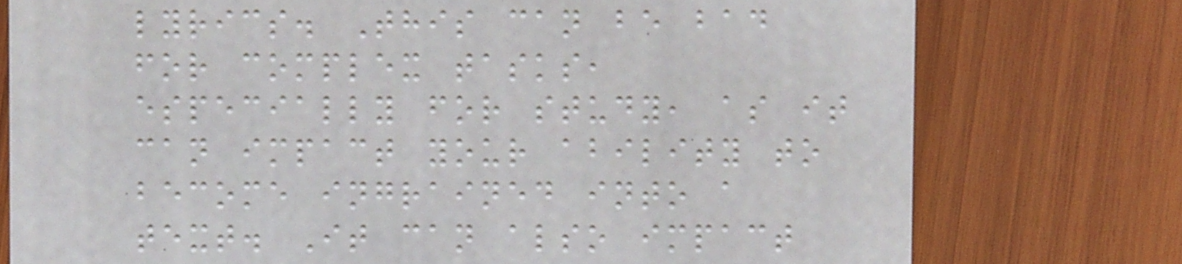lyrics. This can be bad
for complex tasks,
especially for study, as it
can impact your ability to
become ingrained into a
text. It can also impact
